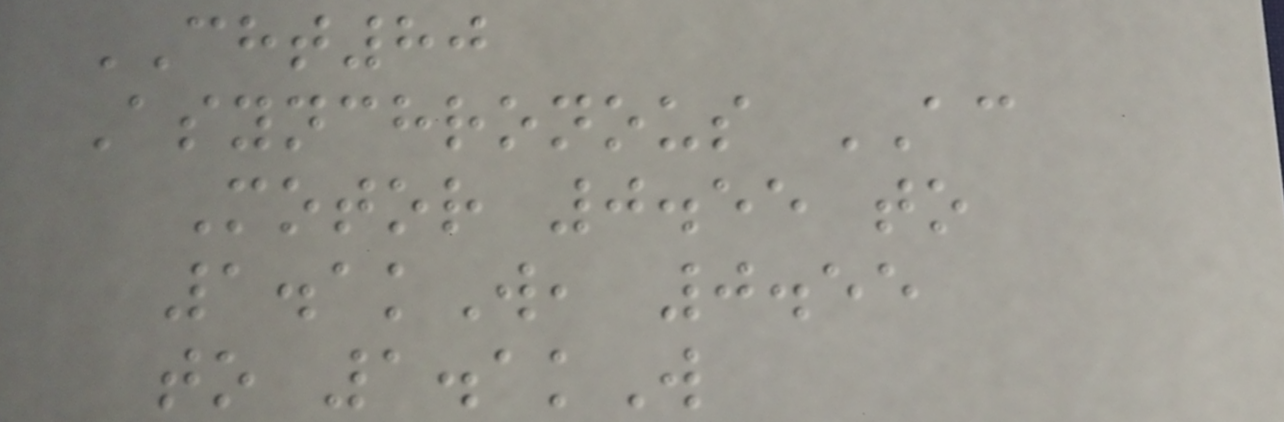CHT80
Asynchronous AC
Motor 0.55 to
1.1kW, 0.55
to 1.1kW
